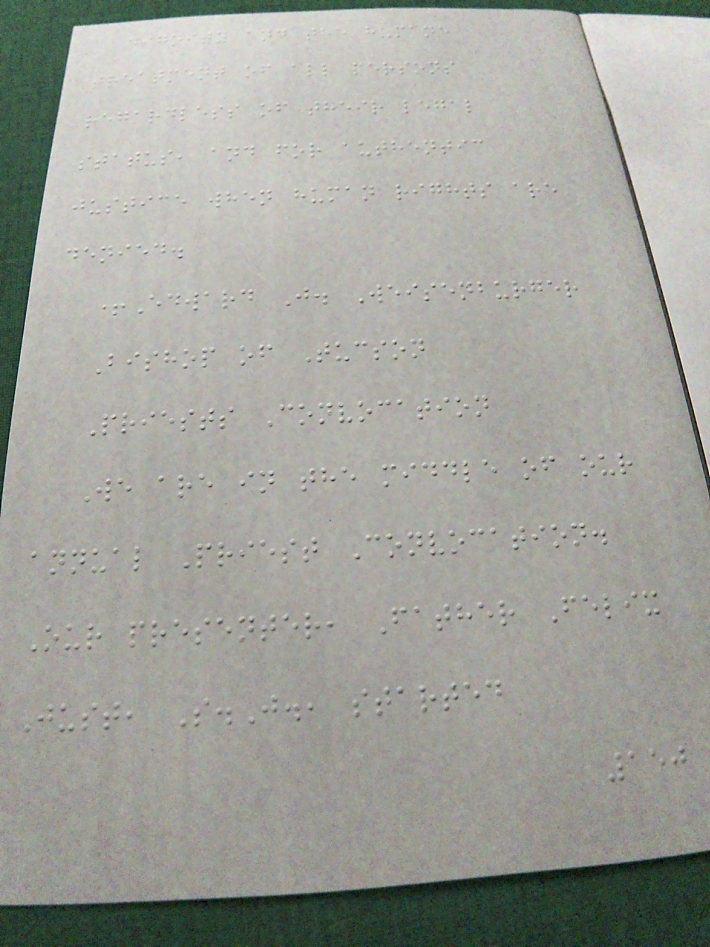dignity and the humane
treatment of all persons
regardless of their legal
status, and for authentic
justice when human rights are
denied.
+Edward J. Weisenburger
Bishop of Tucson
Priests Convocation
We are in the middle of our
annual Priest Convocation.
Our presenter, Father Felix
Just, S.J., started
150
